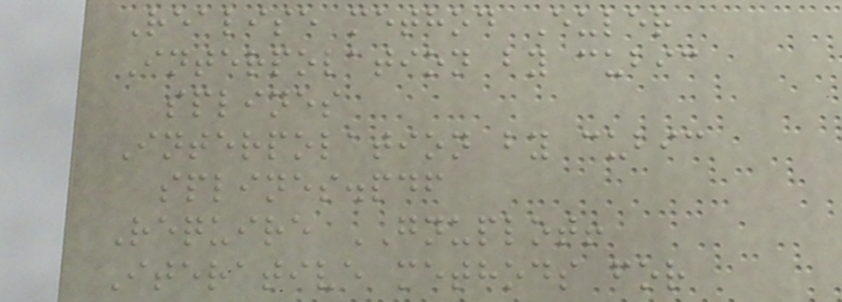Realise method Euler
Interpolation by cubic
splines
Interpolation by cubic
splines.pdf
Require GNUPLOT!
Iterative methods for
